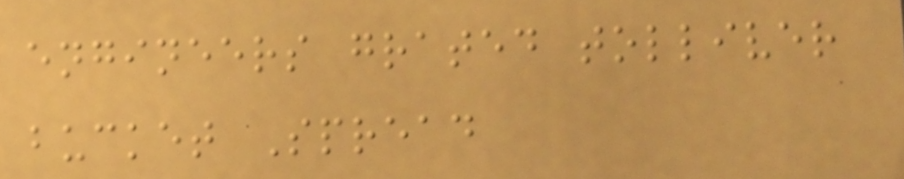engineers grated tolliver
bucket Spread
